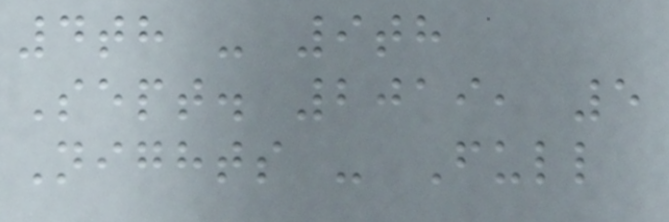4th - 9th
Sept. 2019, 5
Nights - Full
